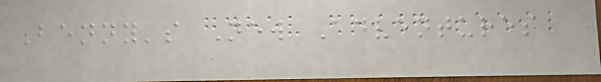Benny's New Adventures
